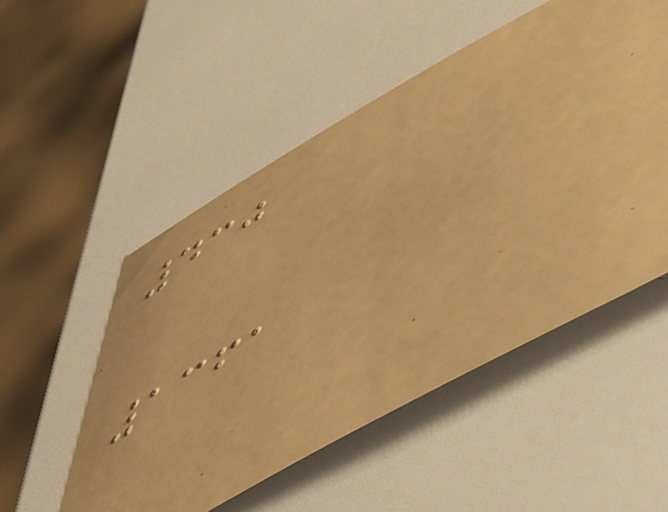430
1361
